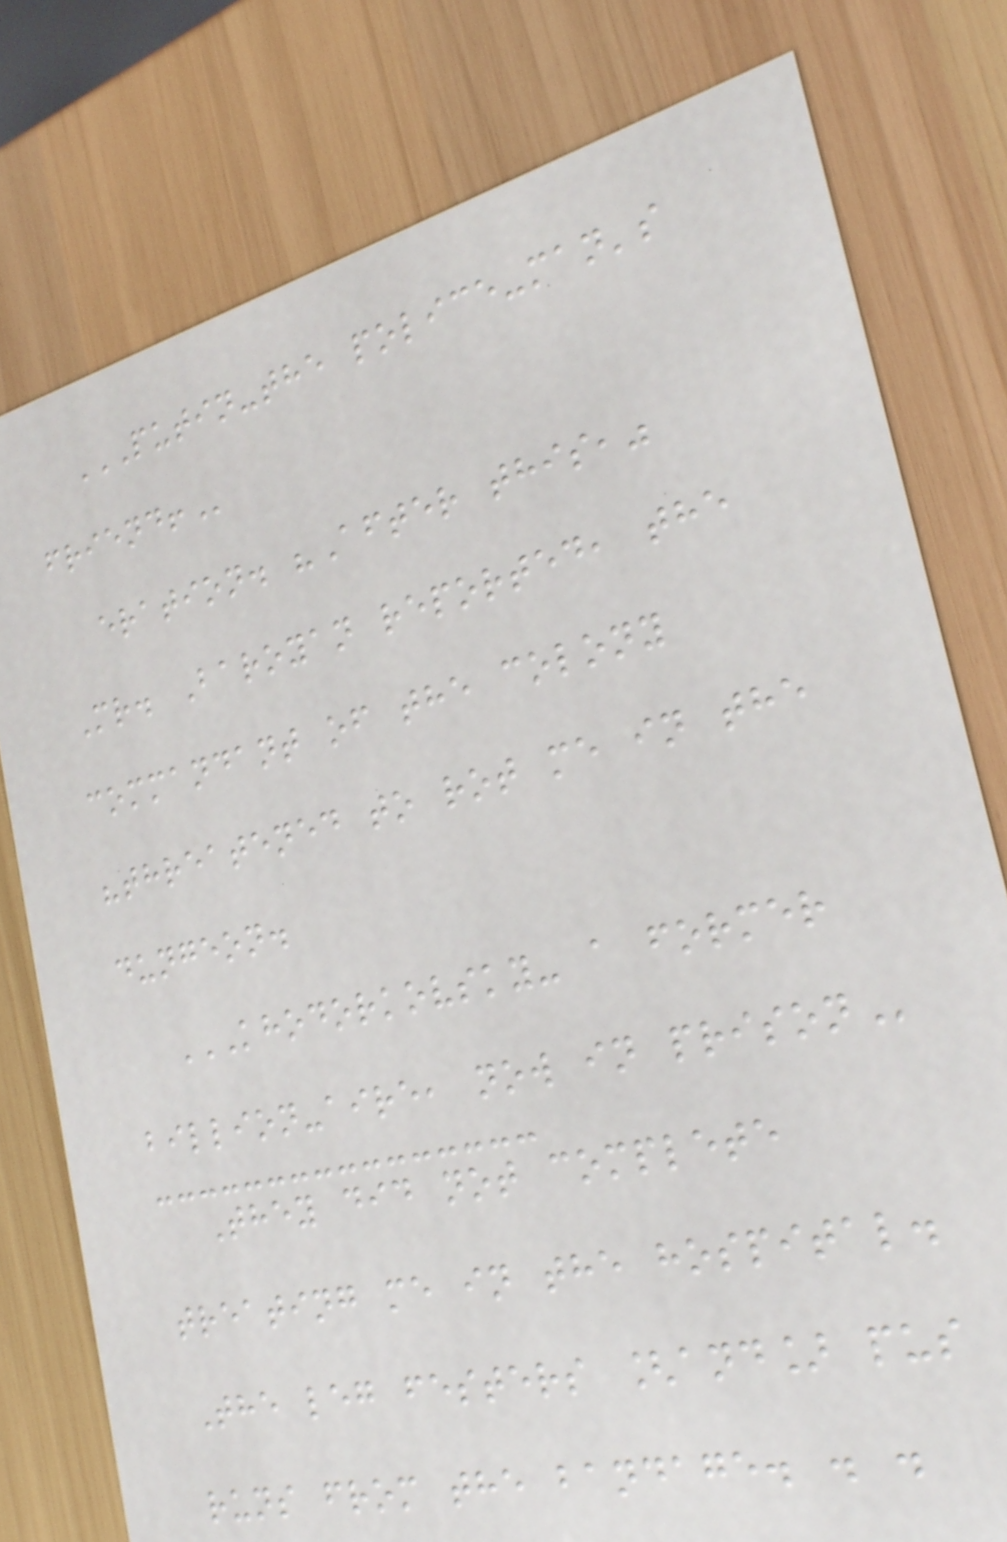PUTIN-THE POLICE-MAN'S
FRIEND!
eration. "After this,"
Mr. Baroyan reported, the
commandant of the colony
"threatened to rot me in the
dungeon.
KHODORKOVSKY- A FORMER
BILLION-AIRE, NOW IN PRISON
They did not complete
treating me in the hospital.
The leg festers [and] pus
runs from the bandage. . .
